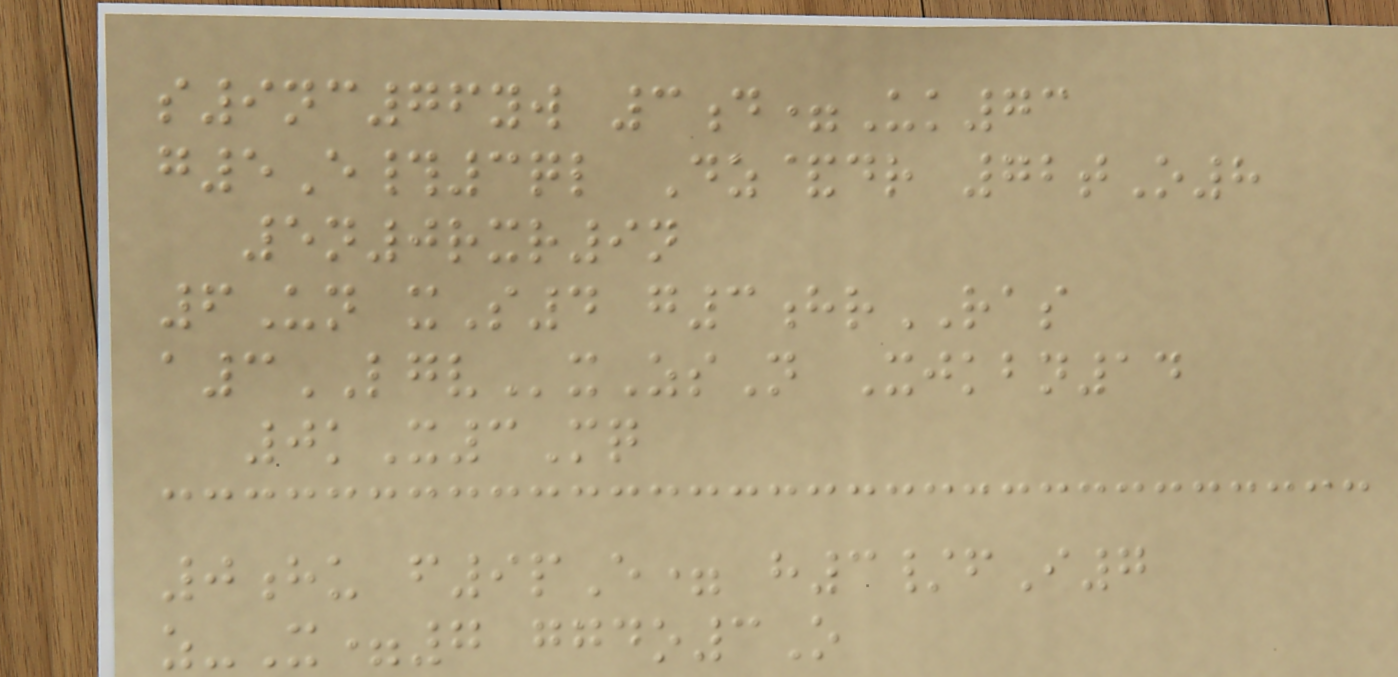s9nc76yw 3d=Uk73
g5E#3ql Dz&dr 72tO8
5n0rxr9n
6Un xS4 g3hrRAS
a3LGVxZsN Xjkbn14
0kX3Mq
0hu f9pE= h3/fI7
z-X=7 ggdo3O
